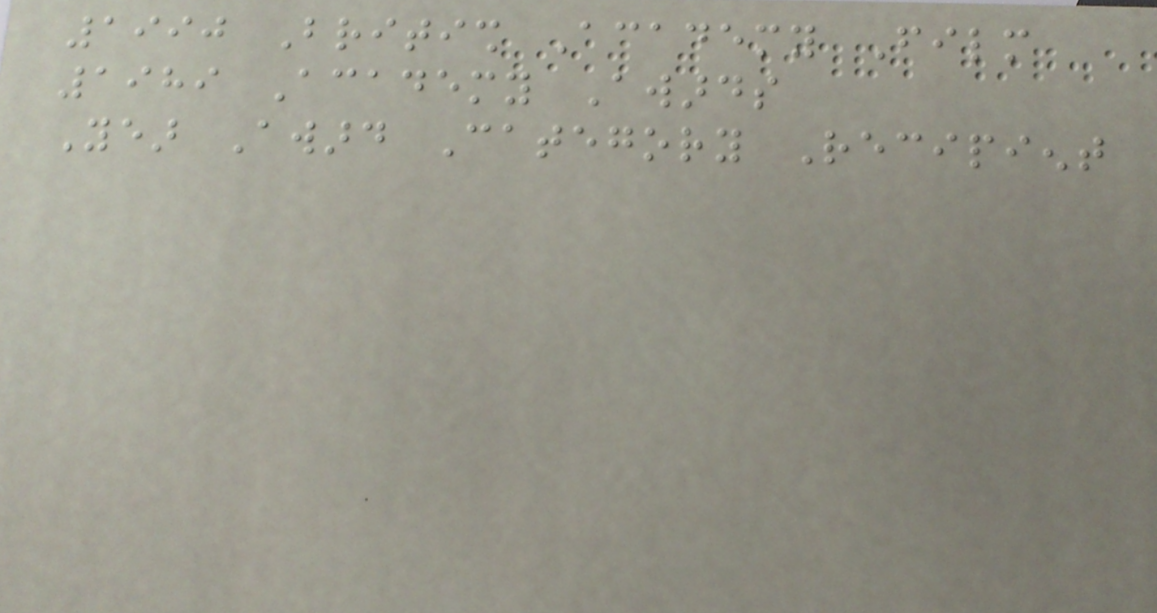1990 British Academy Film
1989 Academy Awards
Year Award Category Recipient
